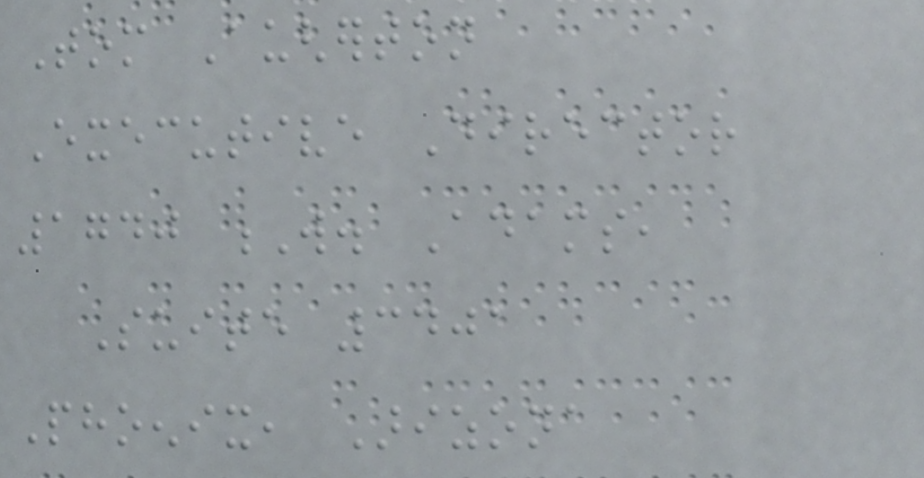Tom Augherton
Executive Director
1740 W. Adams,
Suite 3401
Phoenix, Arizona
